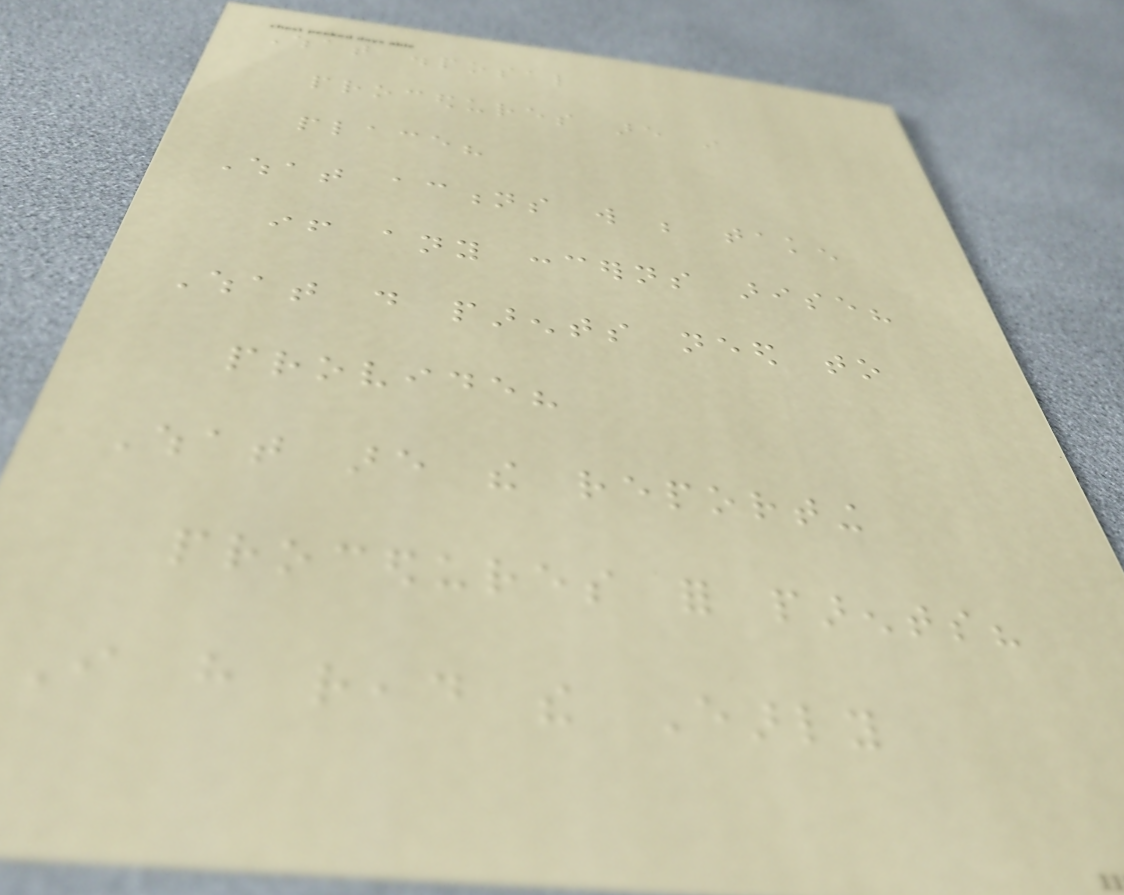What disposal
procedures are in
place?
What actions will be taken
if any concerns arise?
What do parents need to
provide?
What are the reporting
procedures for parents?
I have read the Early
